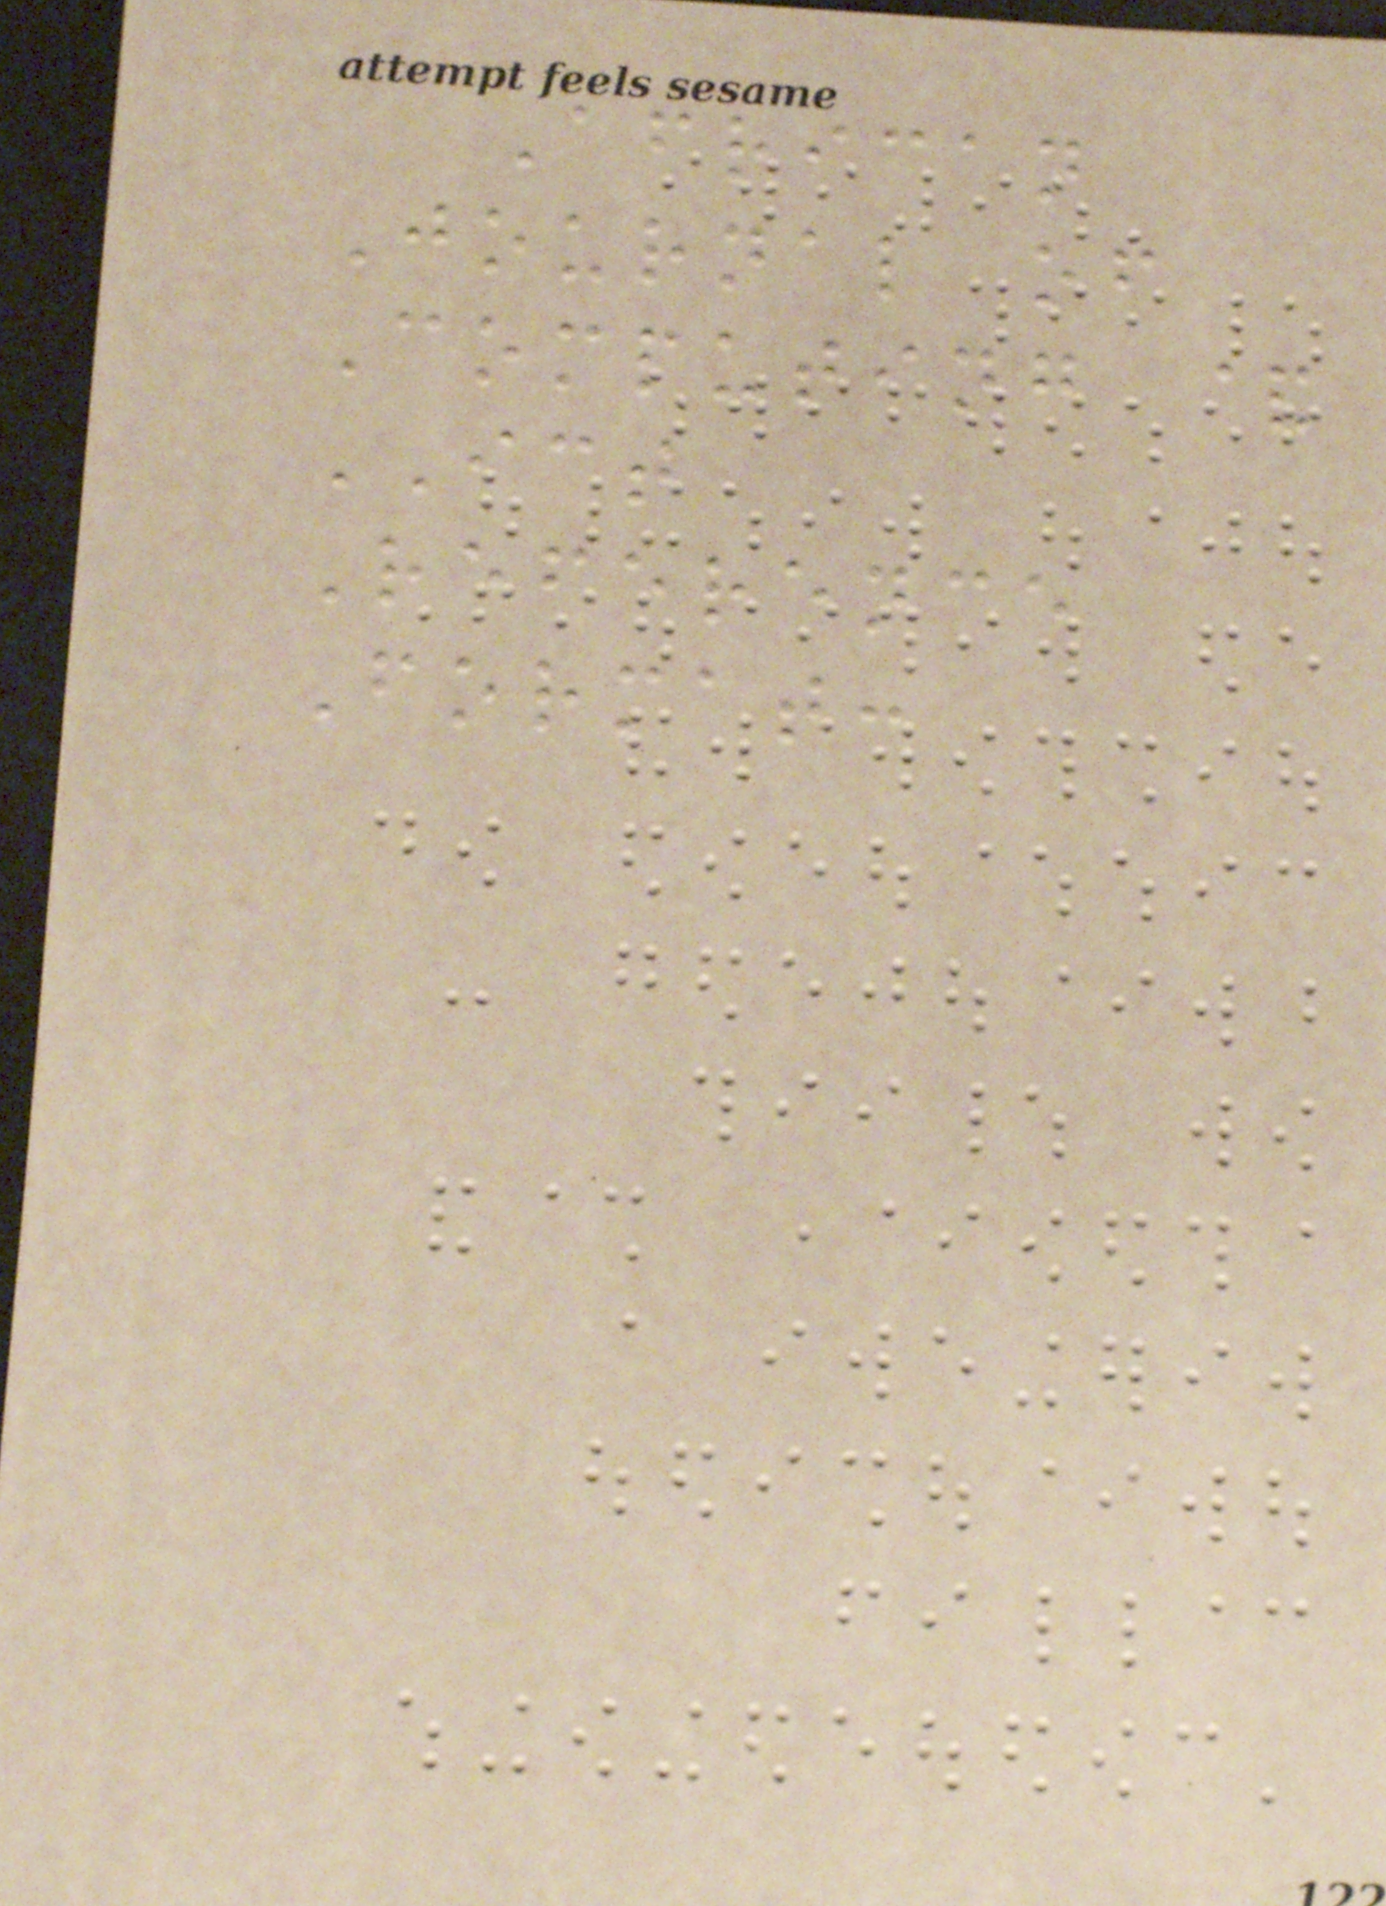African
Journal of
Computing &
ICT
Reference
Format:
